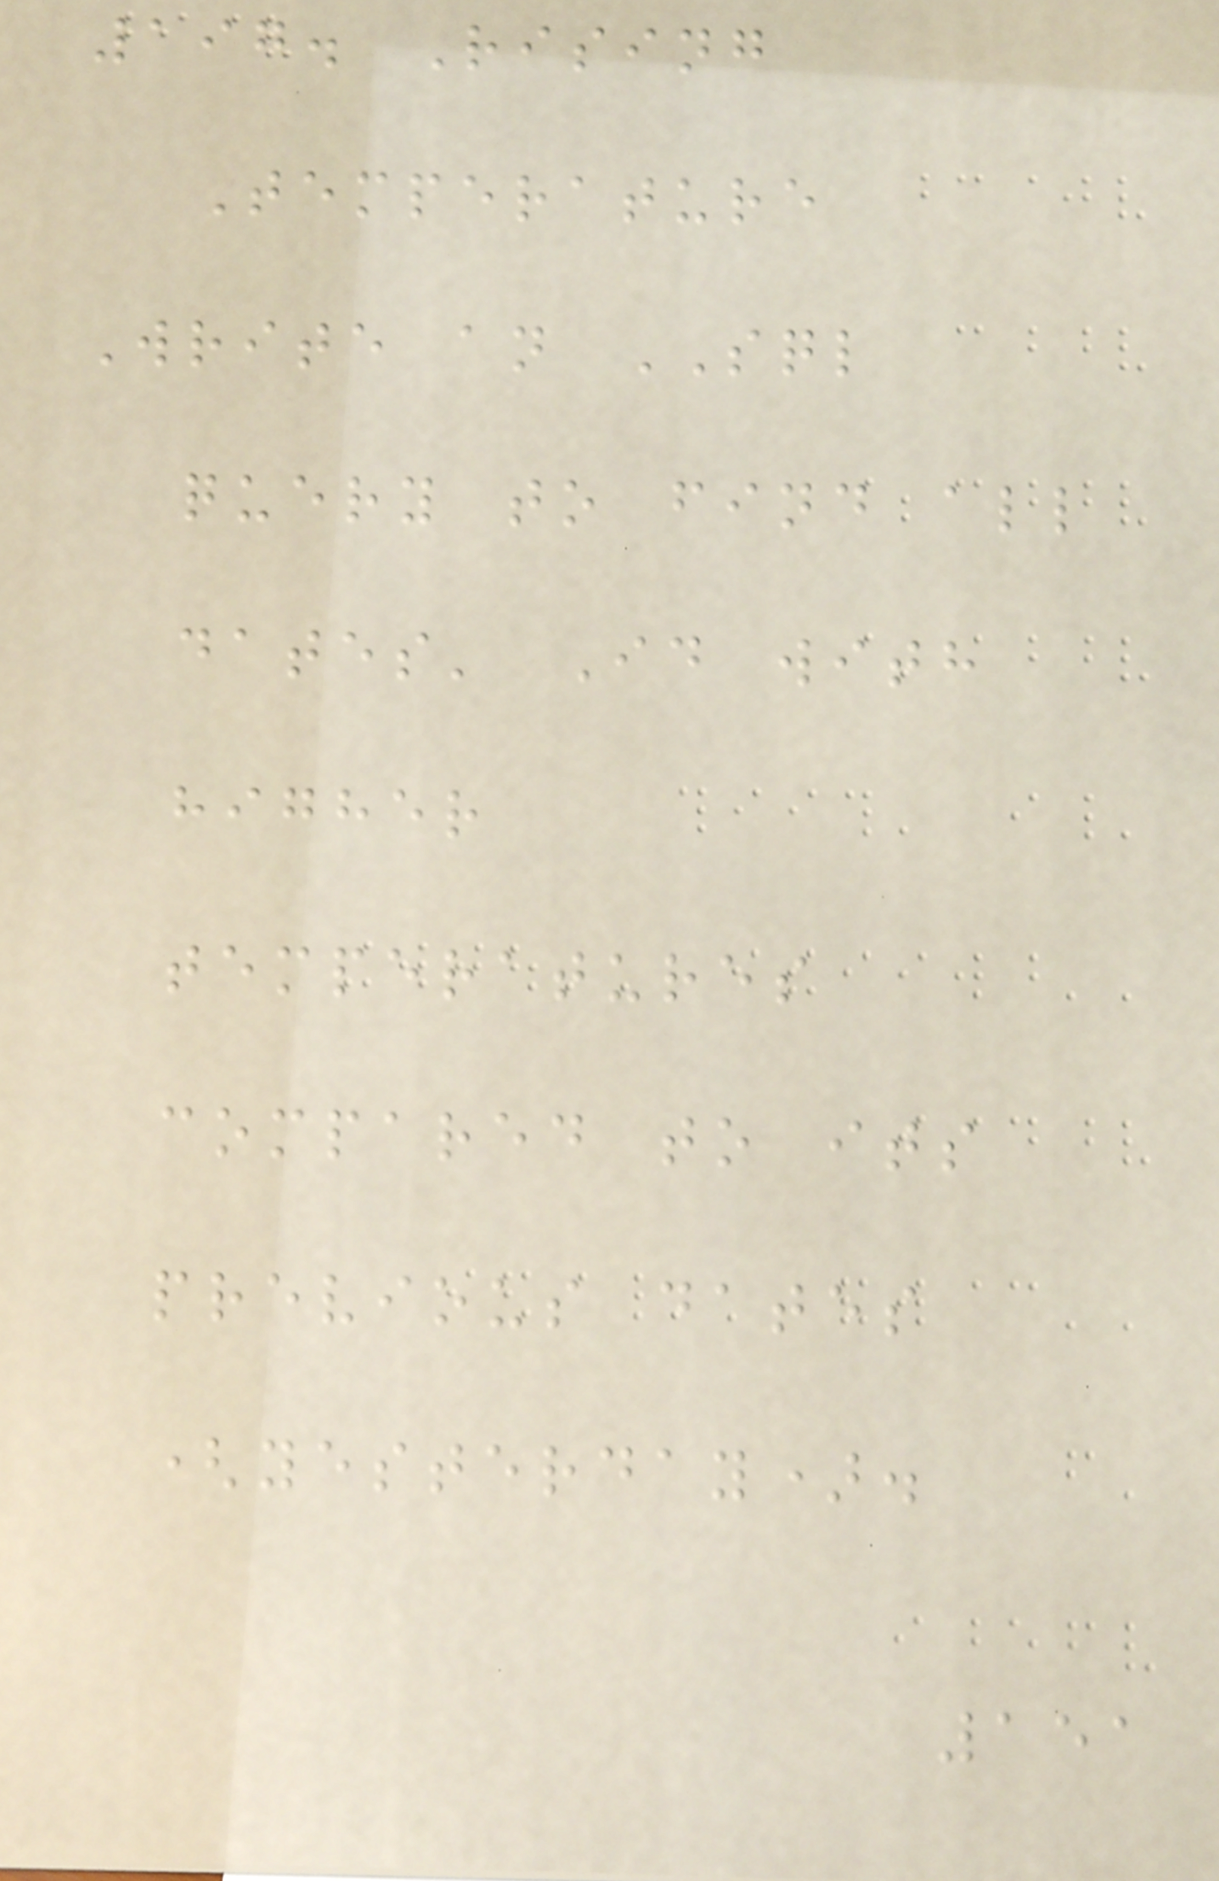197. Rising
Temperature
Write an SQL
query to find all
dates' Id with
higher
temperatures
compared to its
previous dates
(yesterday).
151
